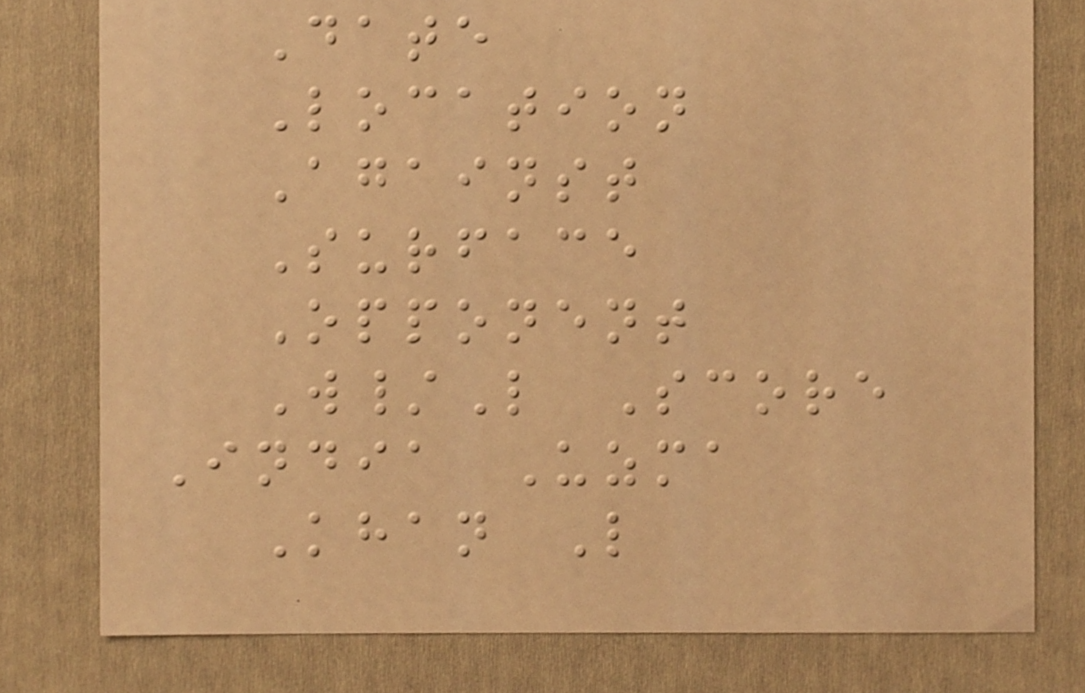Date
Location
Against
Surface
Opponent
W/L Score
India Uzma
Khan L
